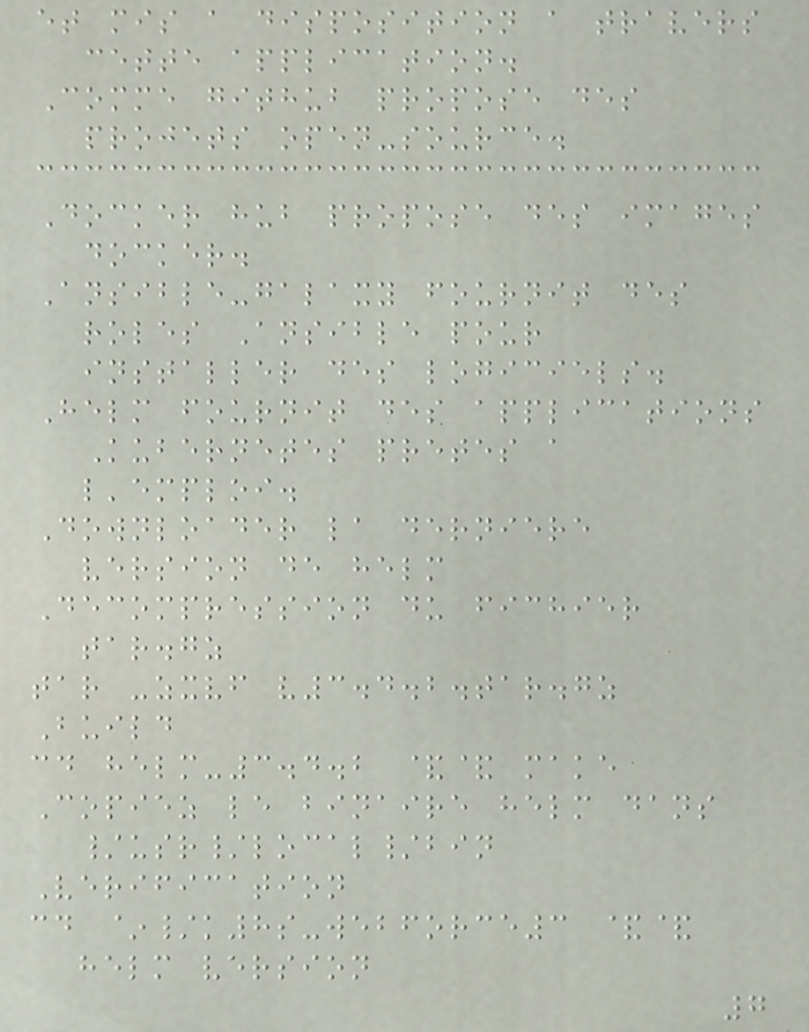et mis a disposition a travers
cette application.
Comme github propose des
projets open-source.
Docker hub propose des images
docker.
Ansible-galaxy fournit des
roles Ansible pour
installer des logiciels.
Helm fournit des applications
Kubernetes pretes a
l'emploi.
Downloader la derniere
version de helm
Decompression du fichier
tar.gz
tar -zxvf v3.4.2.tar.gz
Build
cd helm-3.4.2 && make
Copiez le binaire helm dans
/usr/local/bin
Verification
cd ~/k8s-webforce3 &&
helm version
7
